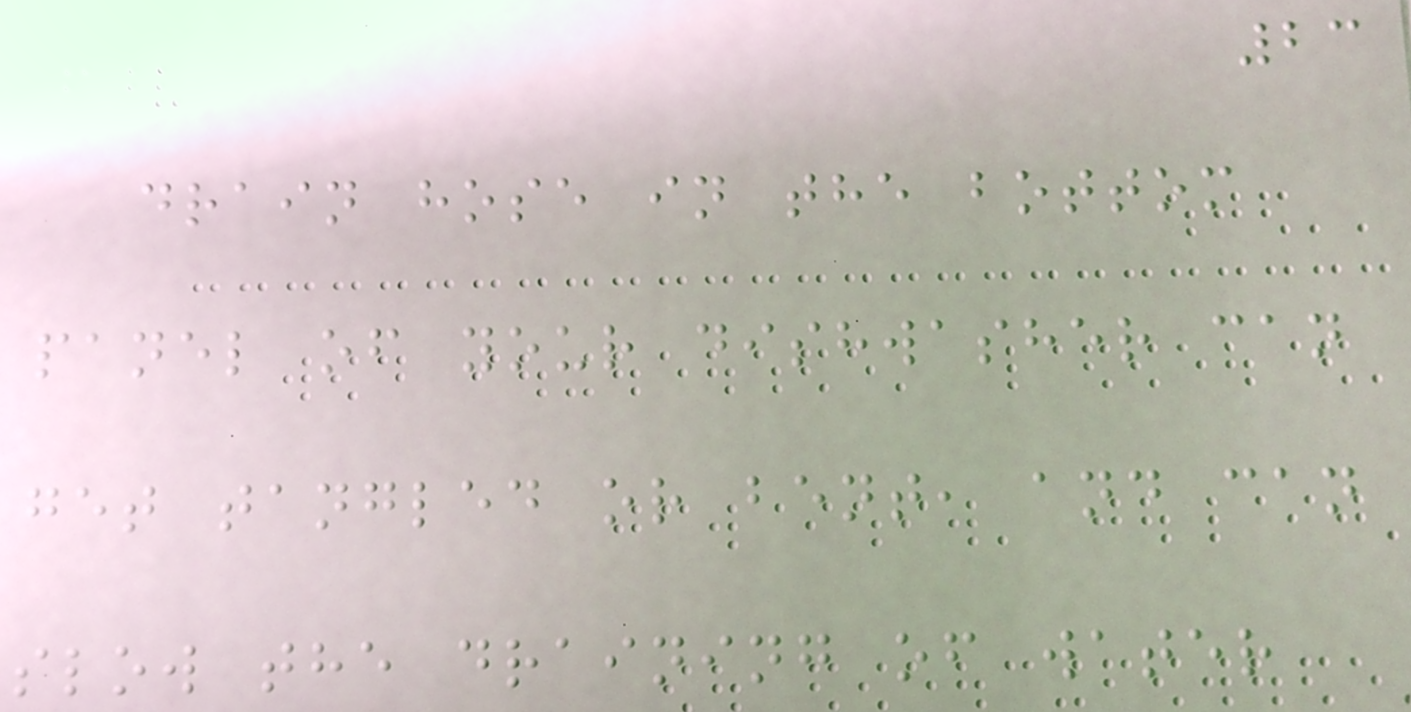23
drain hose in the bottom
panel of your dishwasher can
get tangled or bent, and can
slow the draining of water
